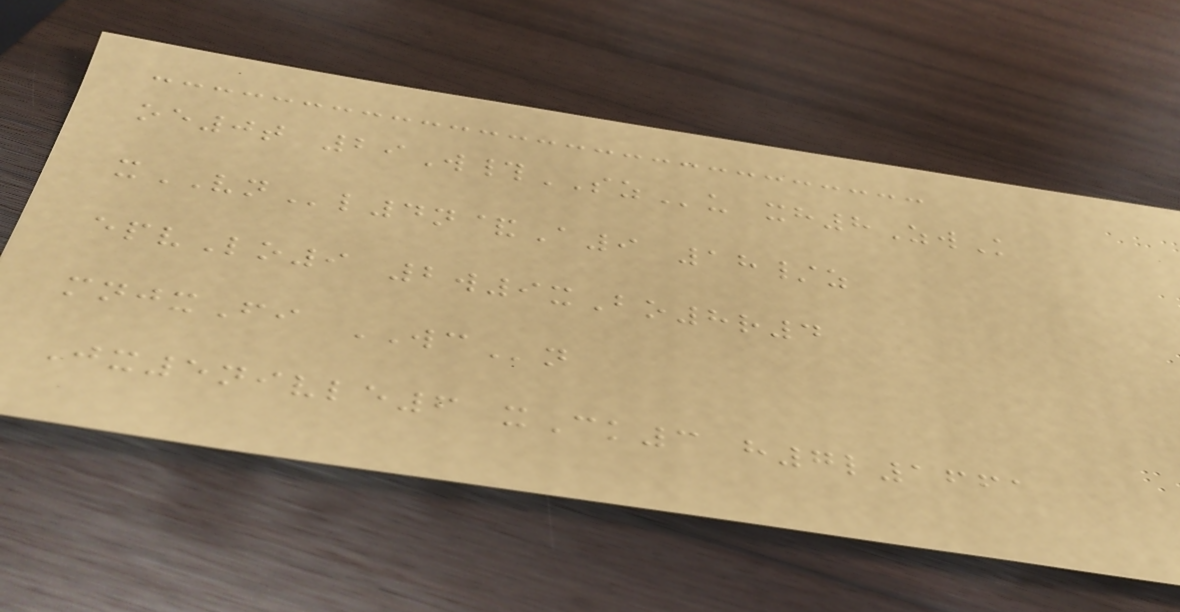oe0t 29W#SZu xh8ZwK
xVNl4n&A9 18/z
epvLo9 2w9xBo8r4
mnjxFi WCn
Jx5nivle6 xCk3 h7l1661
